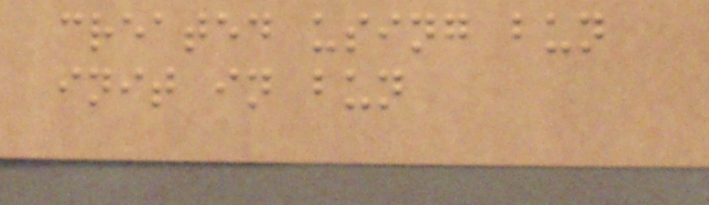created using bun
init in bun
